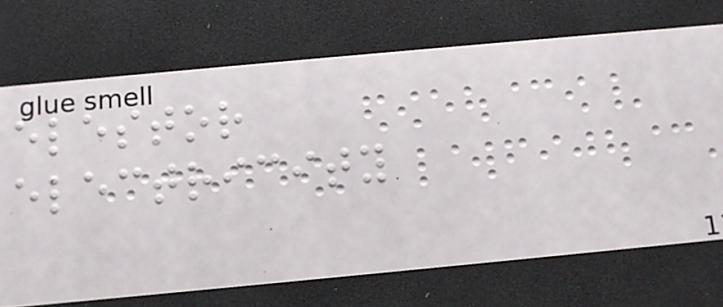elestor
electricity
